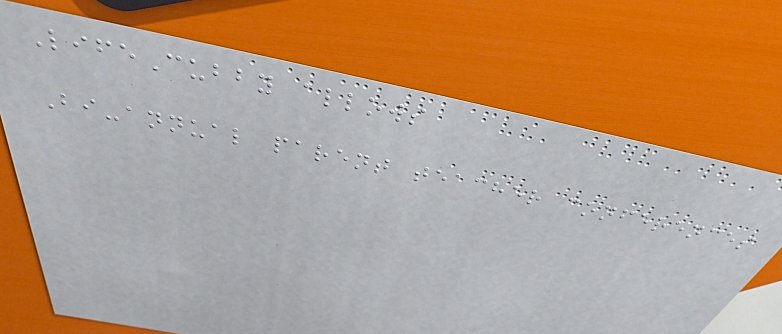LifeCubby allows
Bi-annual parent teacher conferences
